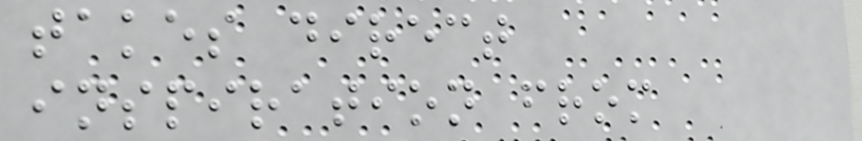takes direct
inspiration from
